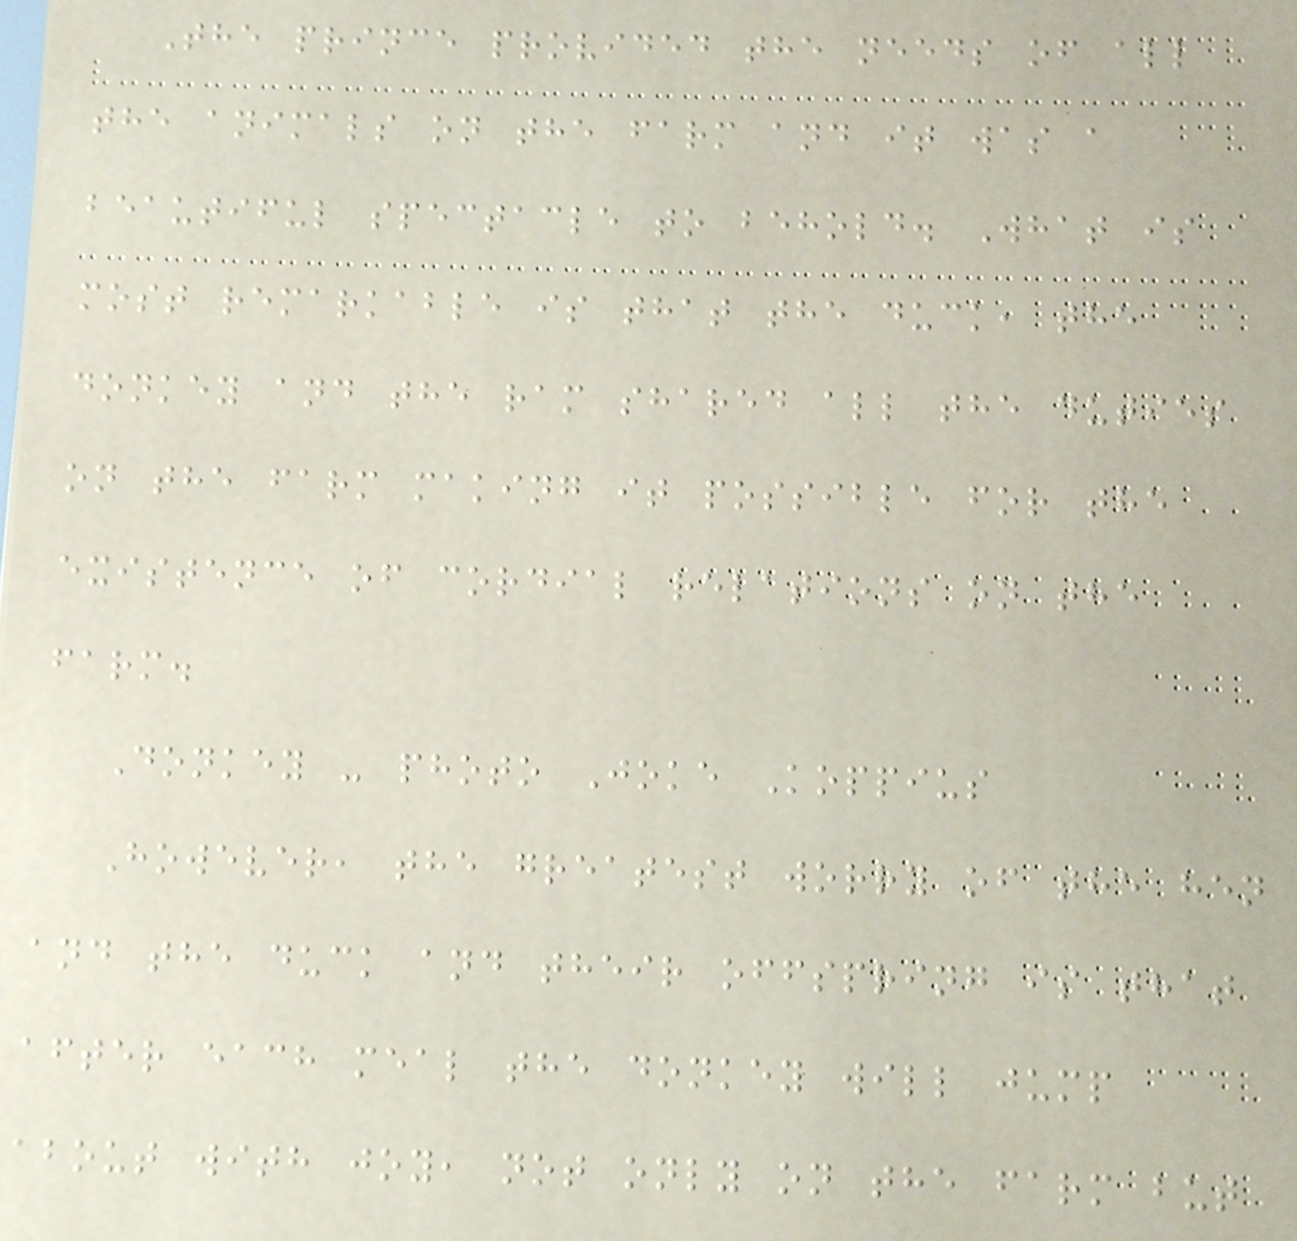The prince provided the needs of all
the animals on the farm and it was a
beautiful spectacle to behold. What is
most remarkable is that the duck, the
donkey and the ram shared all the duties
on the farm making it possible for the
existence of cordial relations on the
farm.
Donkey - photo Joke Koppius
However, the greatest worry of the hen
and the duck and their offspring is that
after each meal the donkey will jump
about with joy, not only on the farm but
